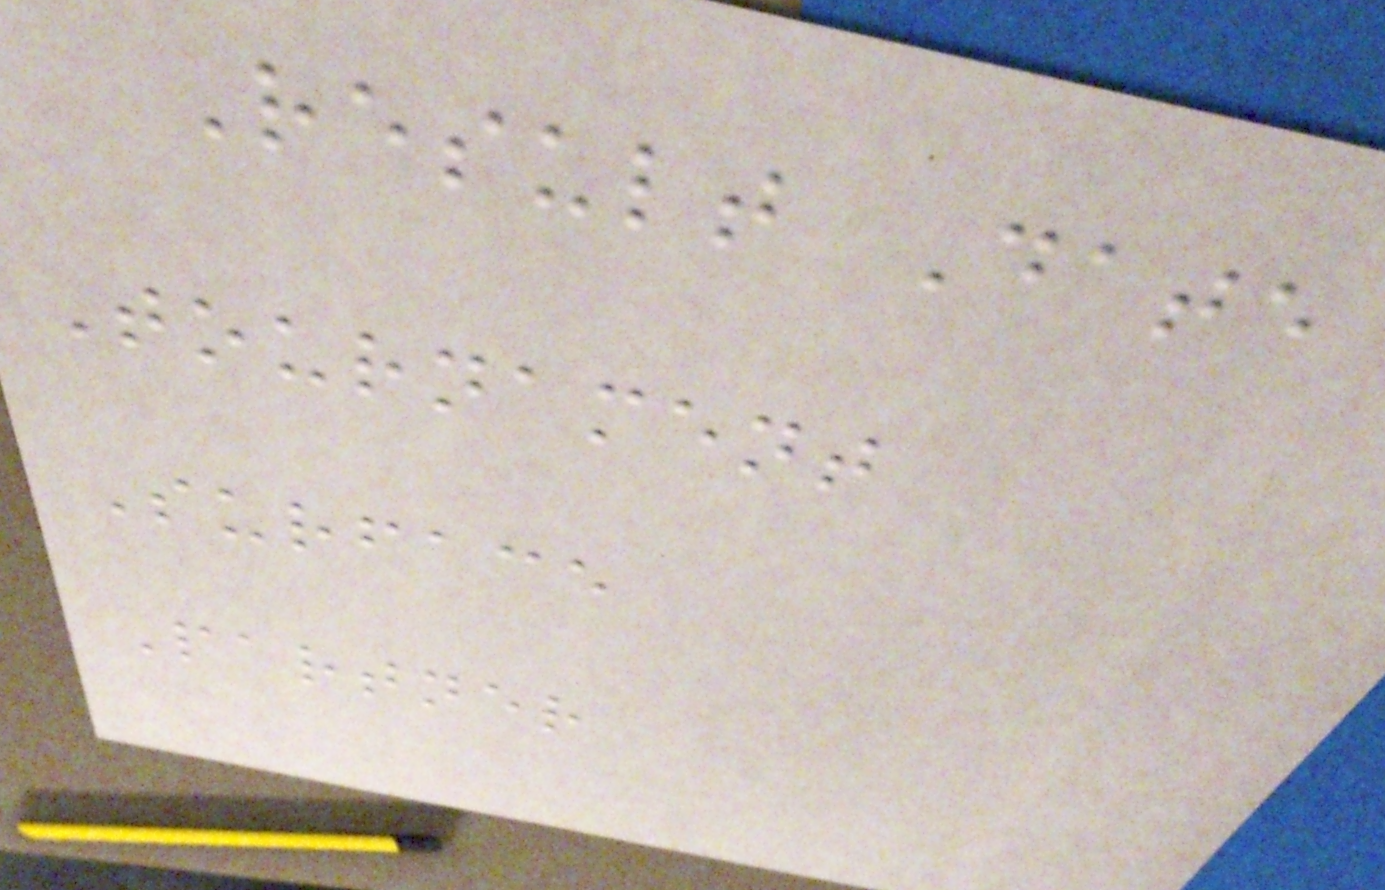Result Date
Tournament
Surface
Partner
